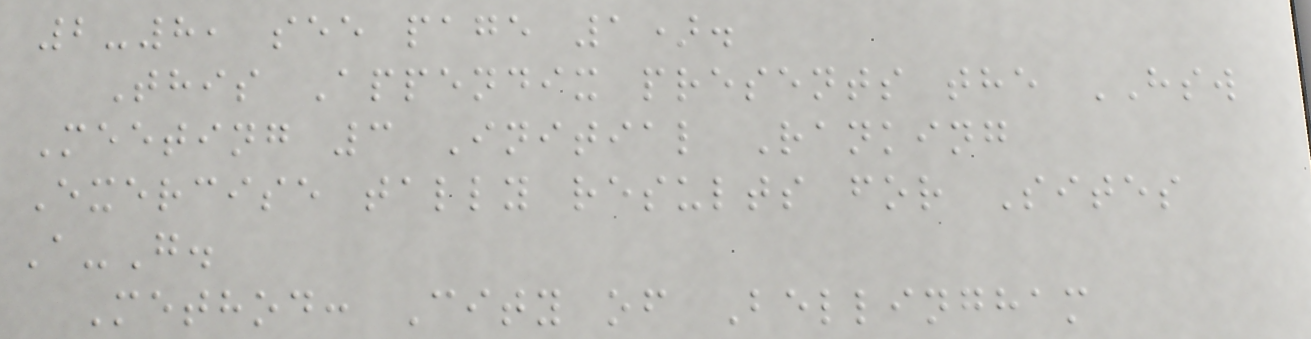2-8, see page 1).
This Appendix presents the HSW
Meeting 3 Initial Ranking
Exercise tally results for Sites
A-G.
Method: City of Bellingham
